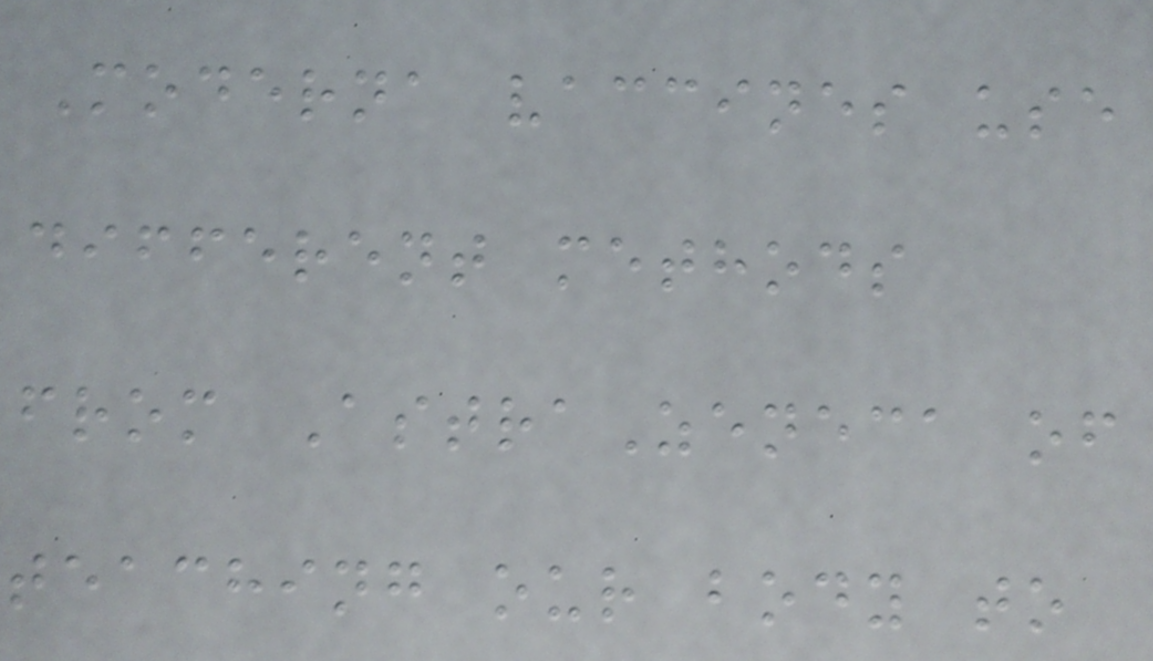Moderna vaccines use
different methods
from AstraZeneca of
teaching our body to
